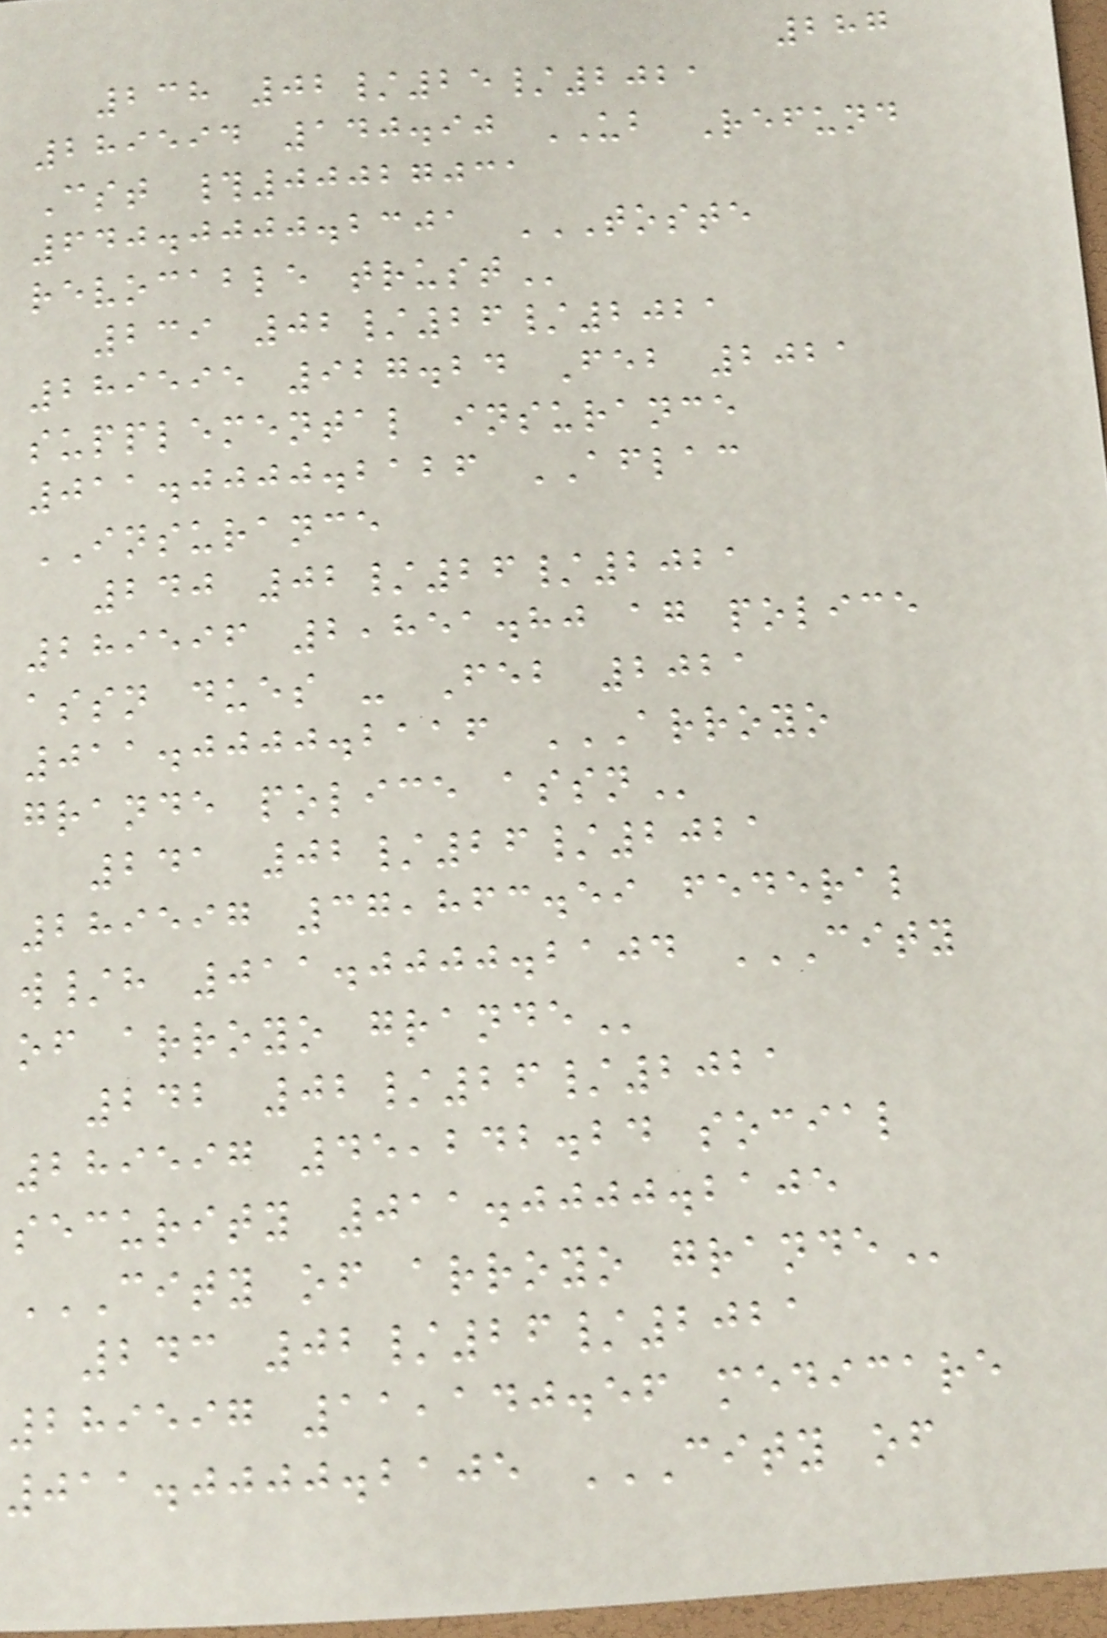287
238 02/25/2021
289594 140.90 UB Refund
Cst #00027031
640.0000.2301 TOSTE
REVOCABLE TRUST
239 02/26/2021
289595 927.24 Feb 2021
supplemental insurance
011.0000.2126 AFLAC
INSURANCE
240 02/26/2021
289596 2,851.80 ag police
assn dues - Feb 2021
011.0000.2116 ARROYO
GRANDE POLICE ASSN
241 02/26/2021
289597 37,863.59 federal
w/h 011.0000.2104 CITY
OF ARROYO GRANDE
242 02/26/2021
289597 45,242.24 social
security 011.0000.2105
CITY OF ARROYO GRANDE
243 02/26/2021
289597 11,140.56 medicare
011.0000.2105 CITY OF
